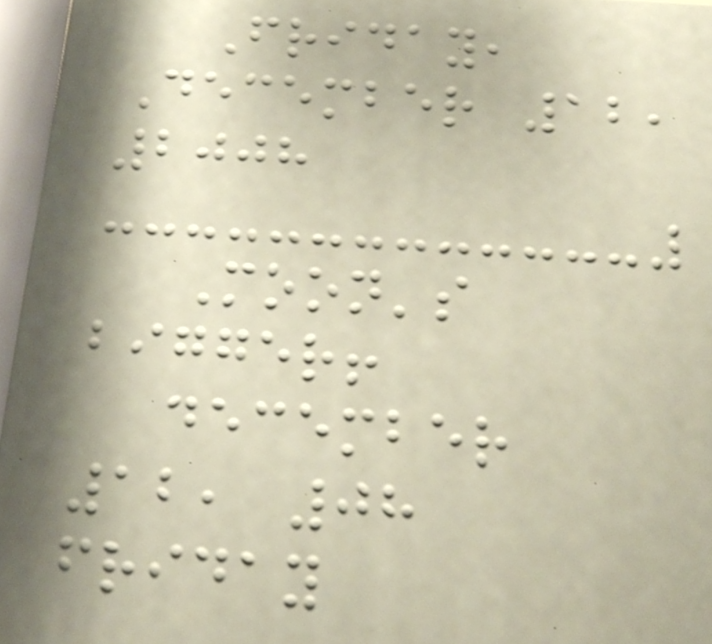Friday,
December 12,
2008
Moon's
bigger!
december
12, 08
friday
